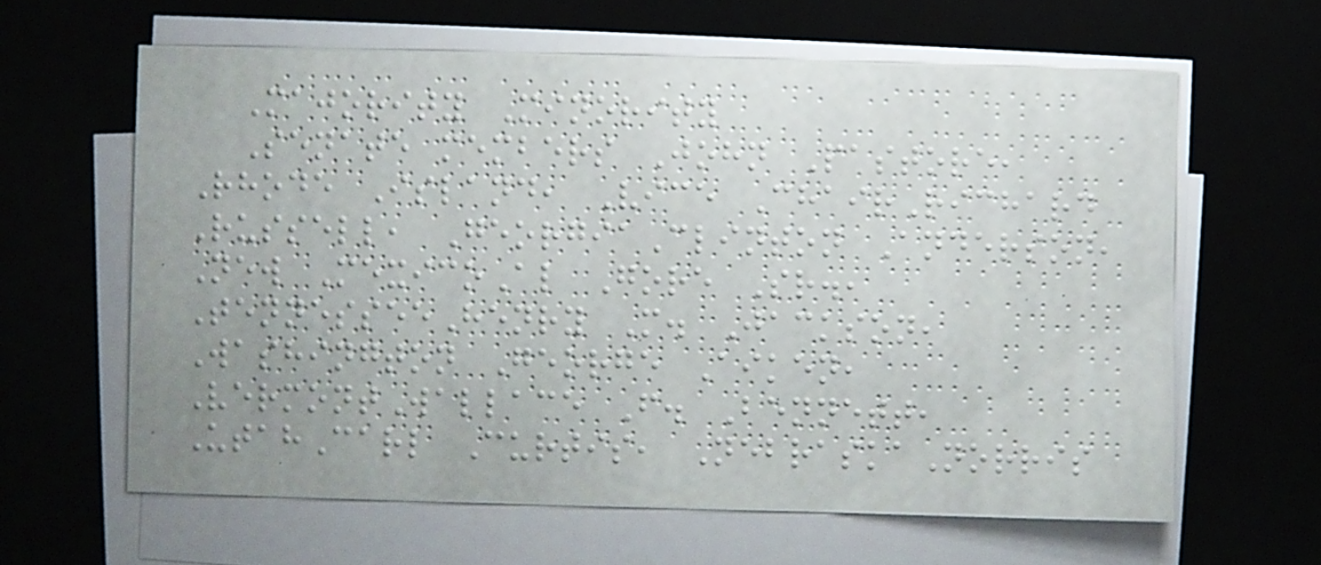Majority Minority
Senate members John Pastore,
Rhode Island, Vice ChairRichard
Russell, GeorgiaClinton Anderson,
New MexicoAl Gore Sr.,
TennesseeHenry M. Jackson,
Washington George Aiken,
VermontWallace F. Bennett,
UtahCarl Curtis, NebraskaNorris
